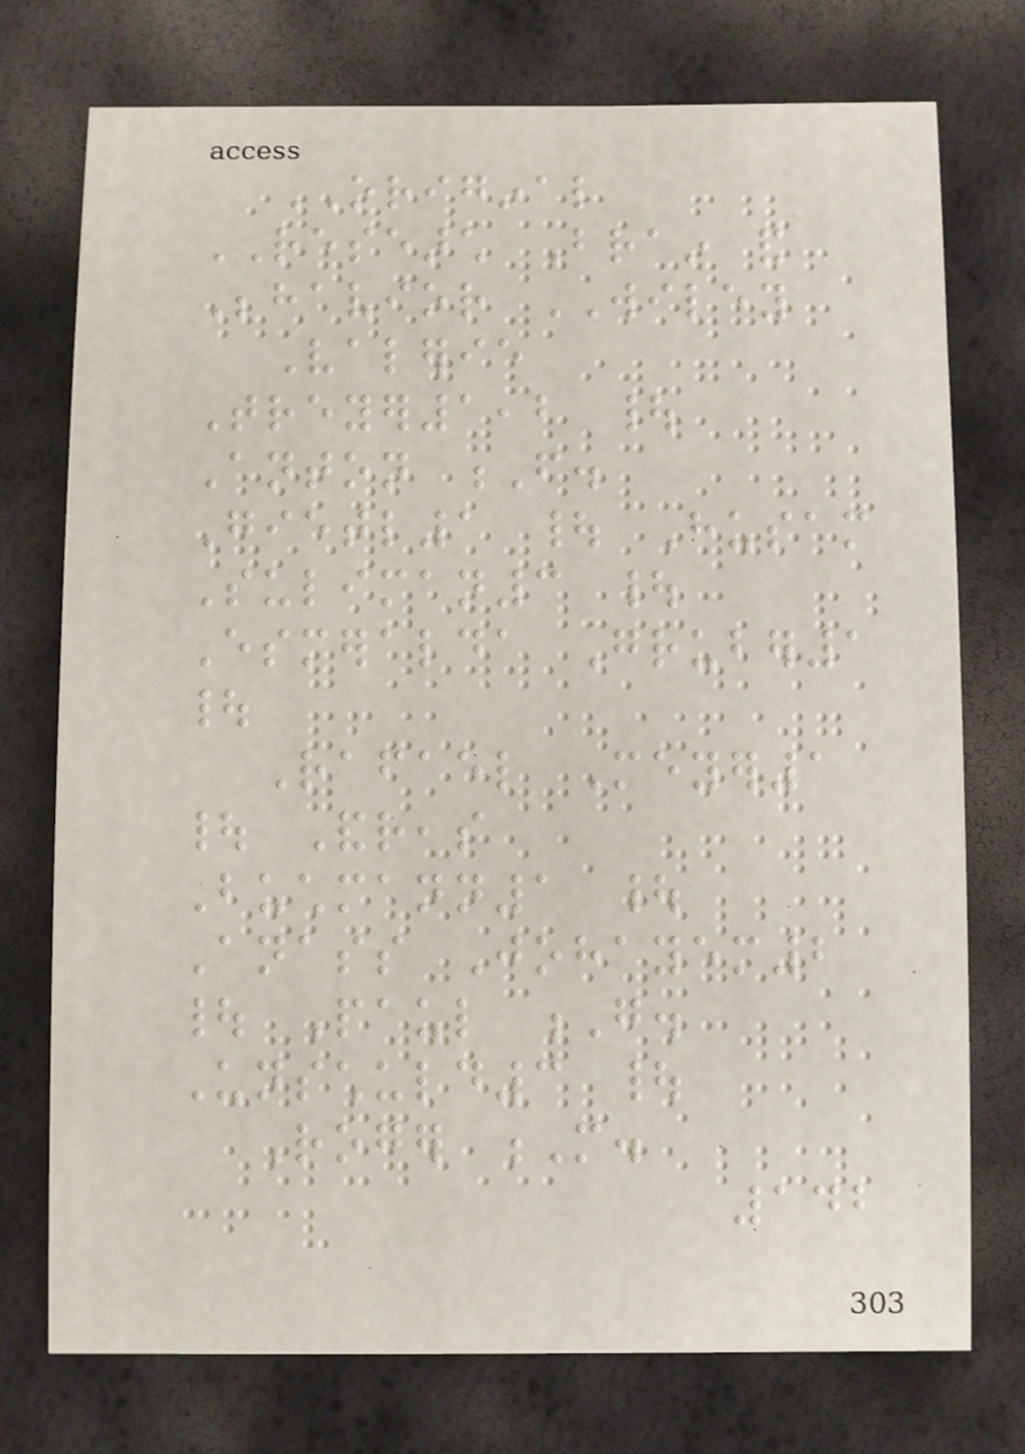ORIGINAL
RESEARCH Brain and
Behavior WILEY
Valerie
Treyer1,2 |
Anton F.
Gietl1 | Husam
Suliman3 |
Esmeralda Gruber1
|
Rafael Meyer1
| Andreas
Buchmann1 |
Anass Johayem2
| Paul G.
Unschuld3 |
Roger M.
142
